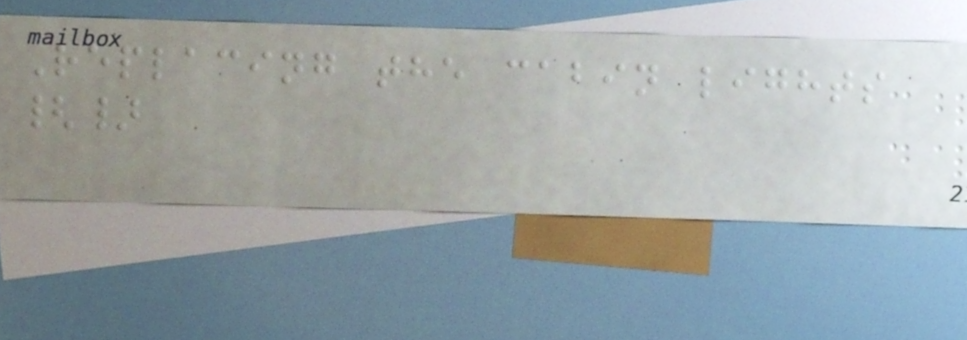Replacing the cabin lights
{}
